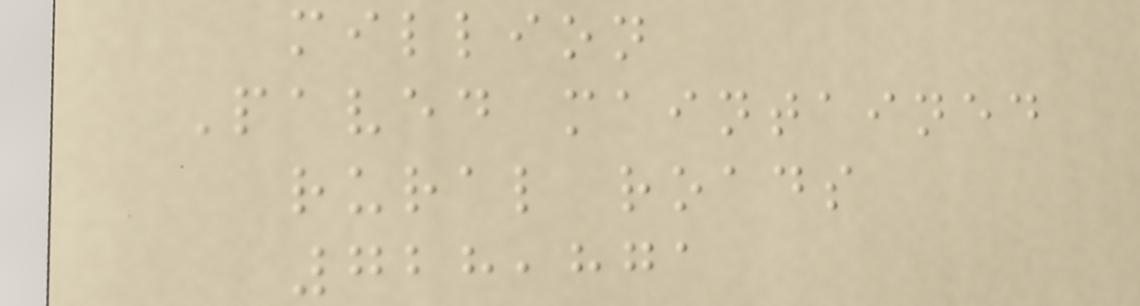million
Paved maintained
rural roads
728,871
